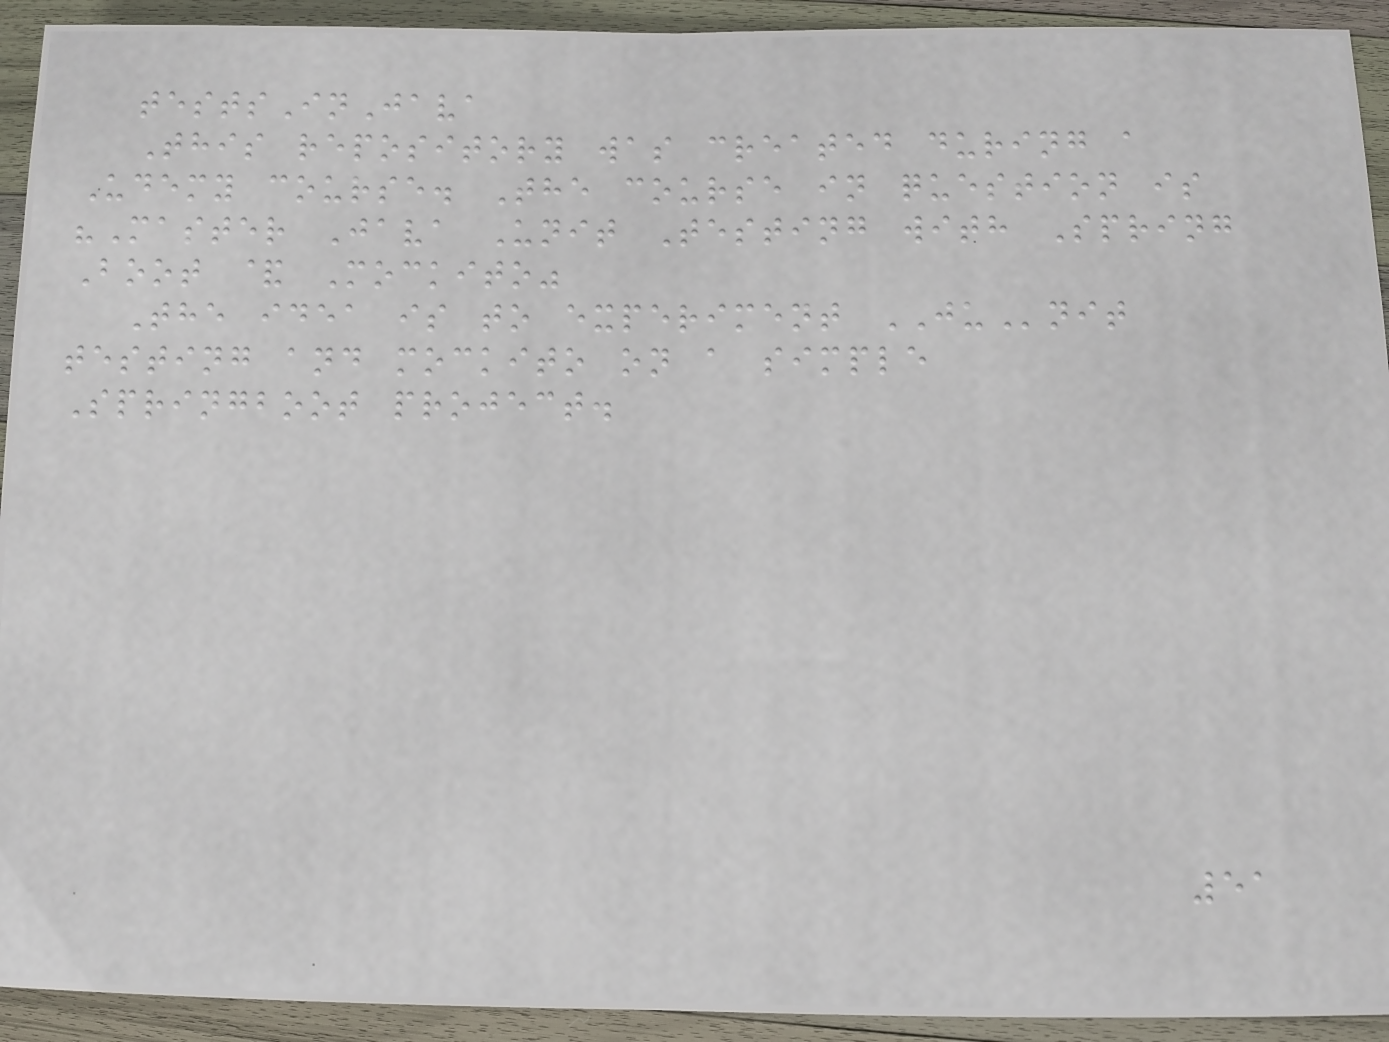testsInJava
This repository was created during a
Udemy course. The course in question is
"Master Java Unit Testing with Spring
Boot & Mockito"
The idea is to experiment JUnit
testing and mockito on a simple
Springboot project.
51
